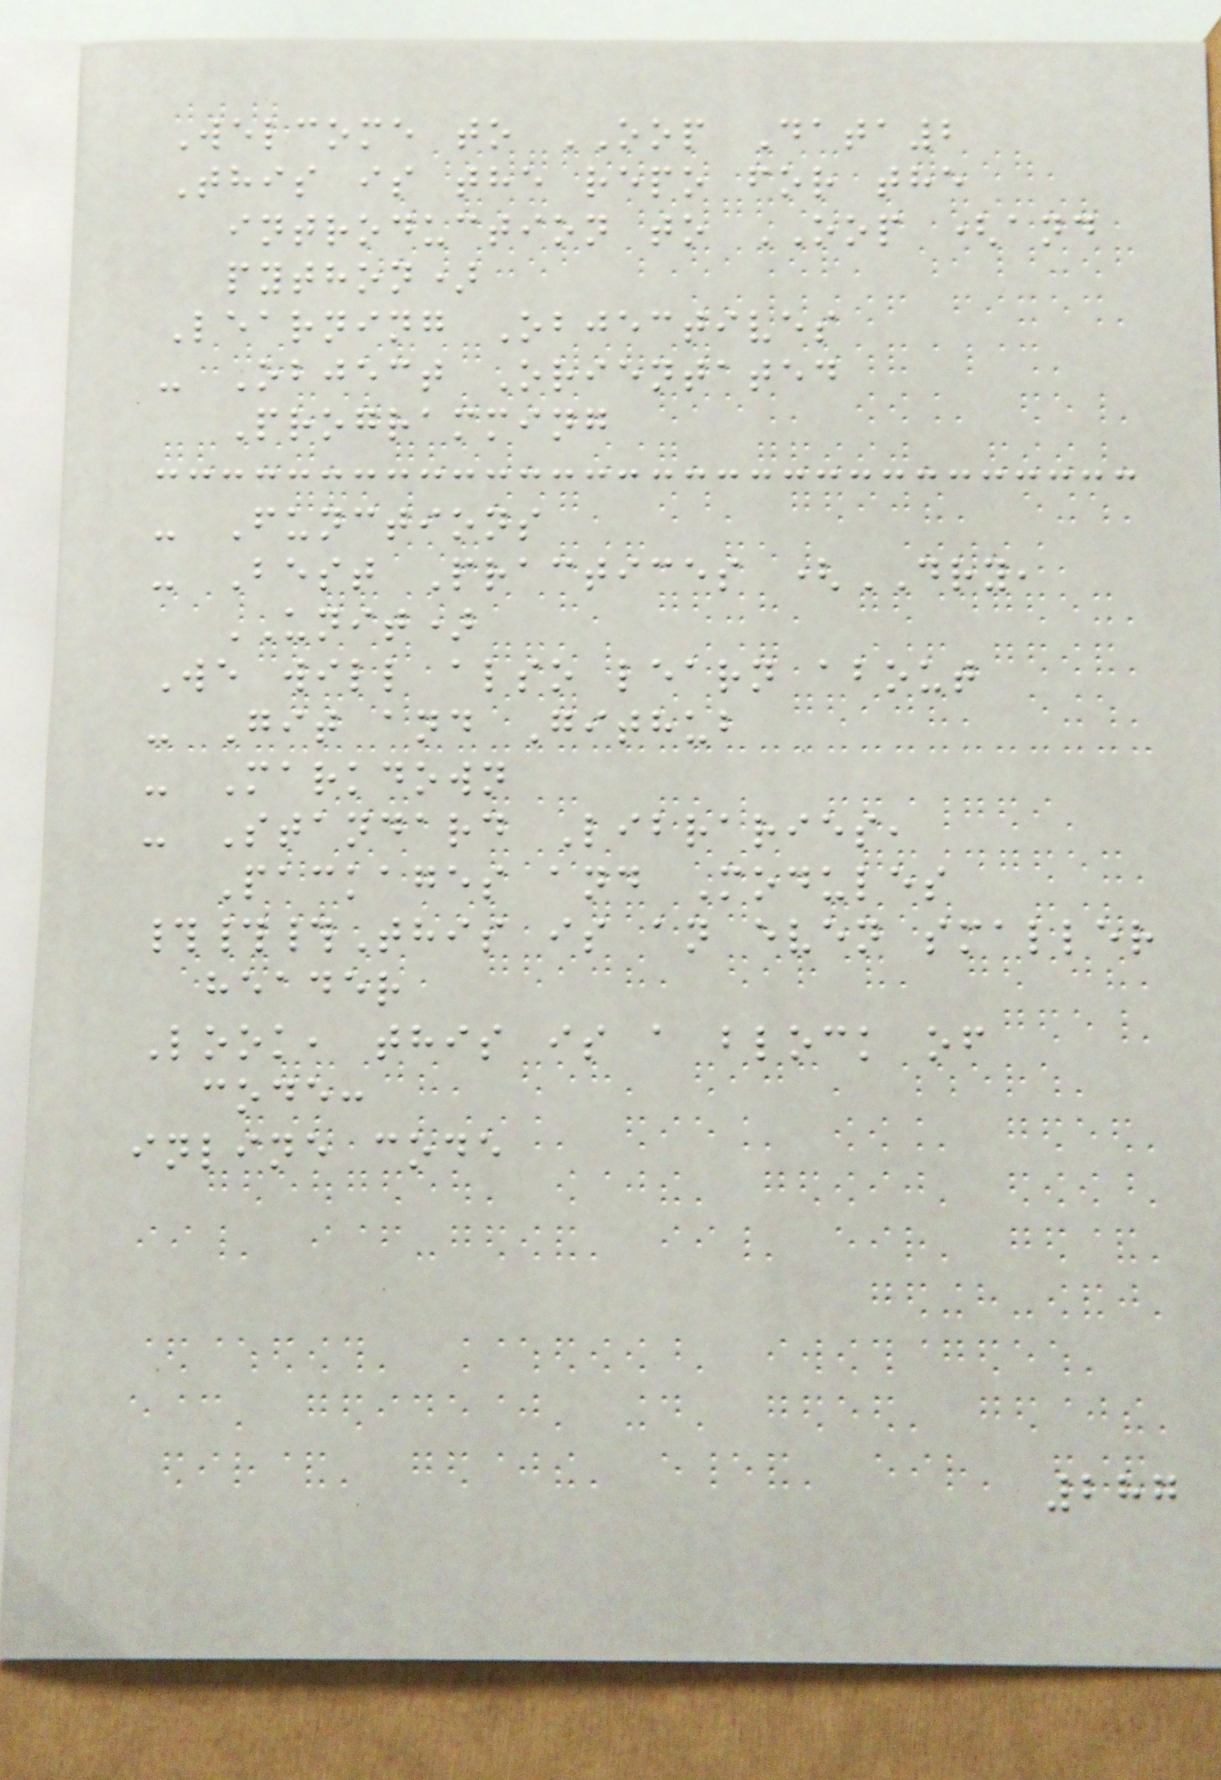Welcome to OOP Data2
This is the repo for the
introduction to OOP (and
python)
Learning Objectives
- Object Orientated
Programming
- Functions
- Best Practices (DRY,
UNIT)
We will also learn about
- Git and Github
- Markdown
- Standard Libraries,
Packages and Modules
###This is an even smaller
header
Look, this is a block of
code:
inline code
287
